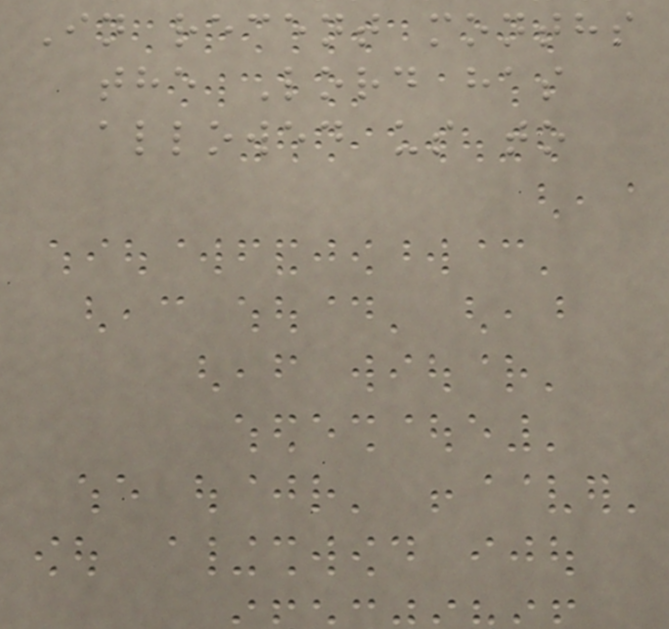In recent months
the Lord has
allowed us to
